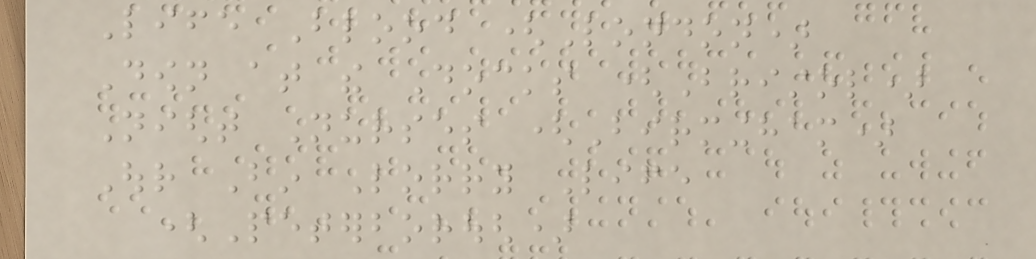Life Blood (London)
Down at the Docks (Bristol)
Night Nurses (Birmingham)
Our Bin Lorry Life
(Peterborough)
